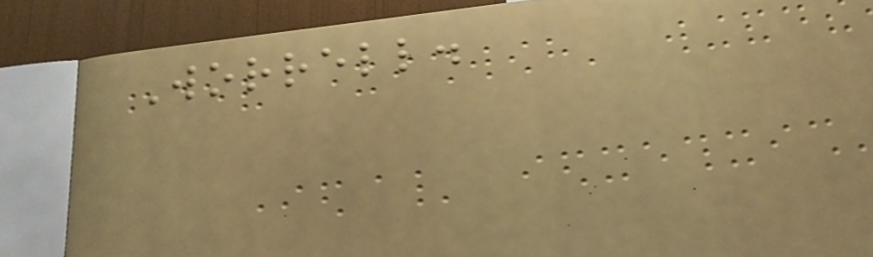Worrell.
